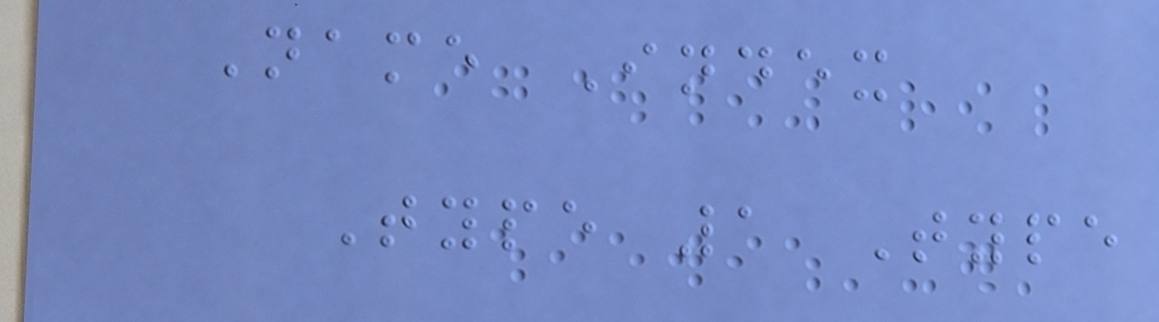Name Index
Type 1 Type
